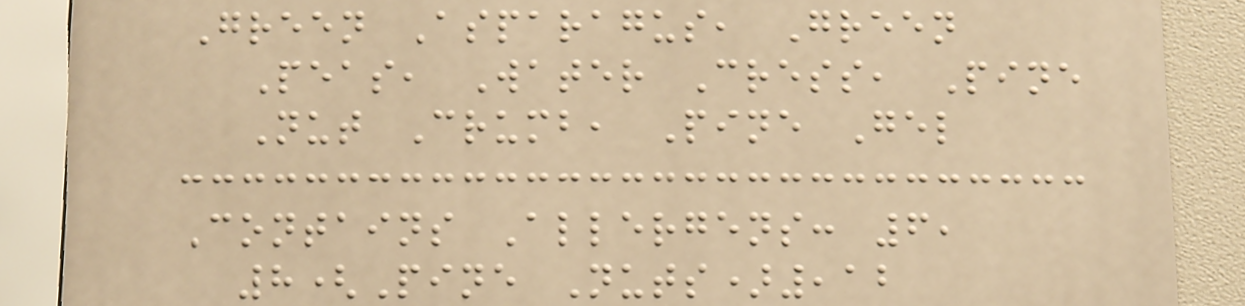Green Asparagus, Green
Peas, Water Cress, Pine
Nut Crumb, Pine Gel
Contains Allergens: 6,
8(Pine Nuts),12
